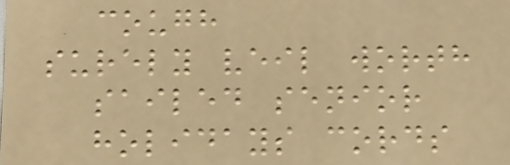cough
surely veil worth
sailed senior
holidays cords
